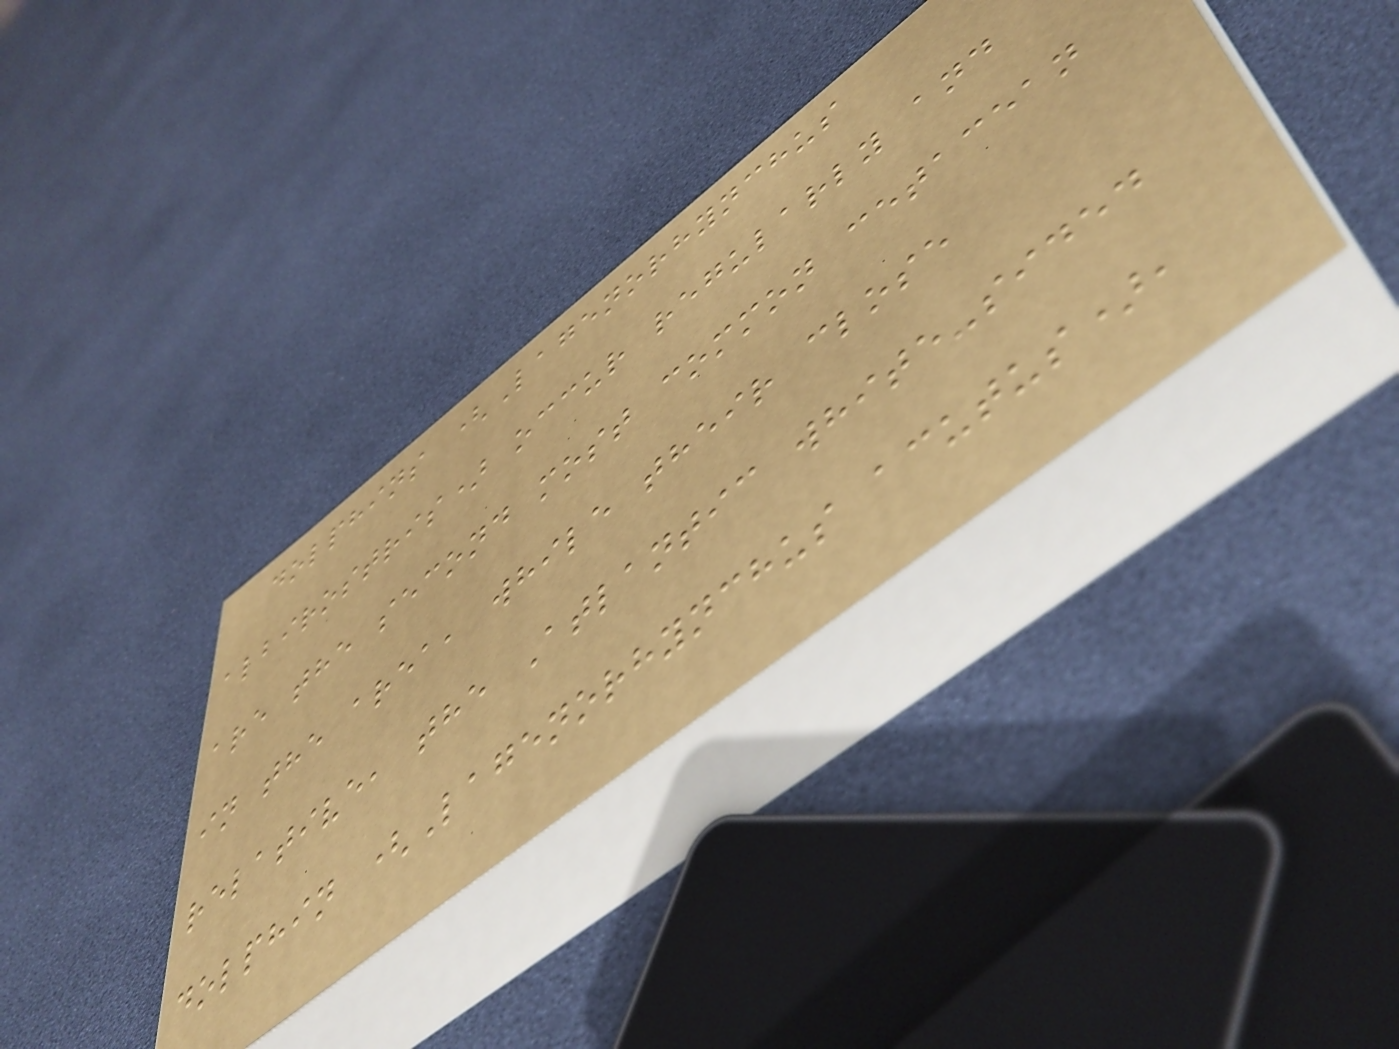dolphins (Lagenorhynchus
albirostris) occur regularly and
are the second most common cetacean
in the area, while their close
relative, the Atlantic white-sided
dolphin (Lagenorhynchus acutus),
